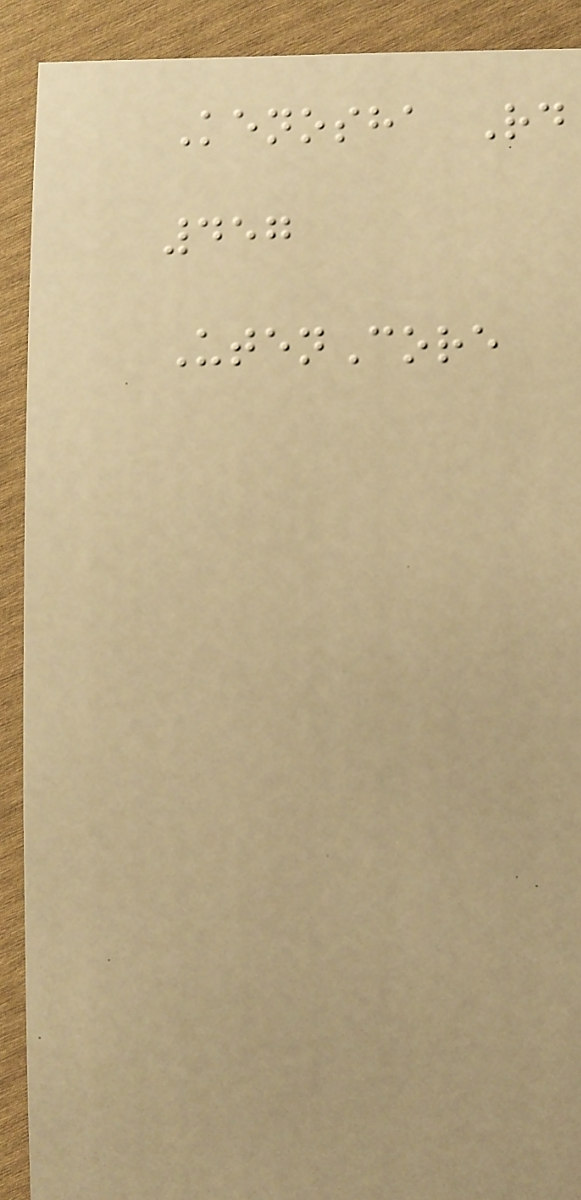Kenosha Rd
457
UtenCore
